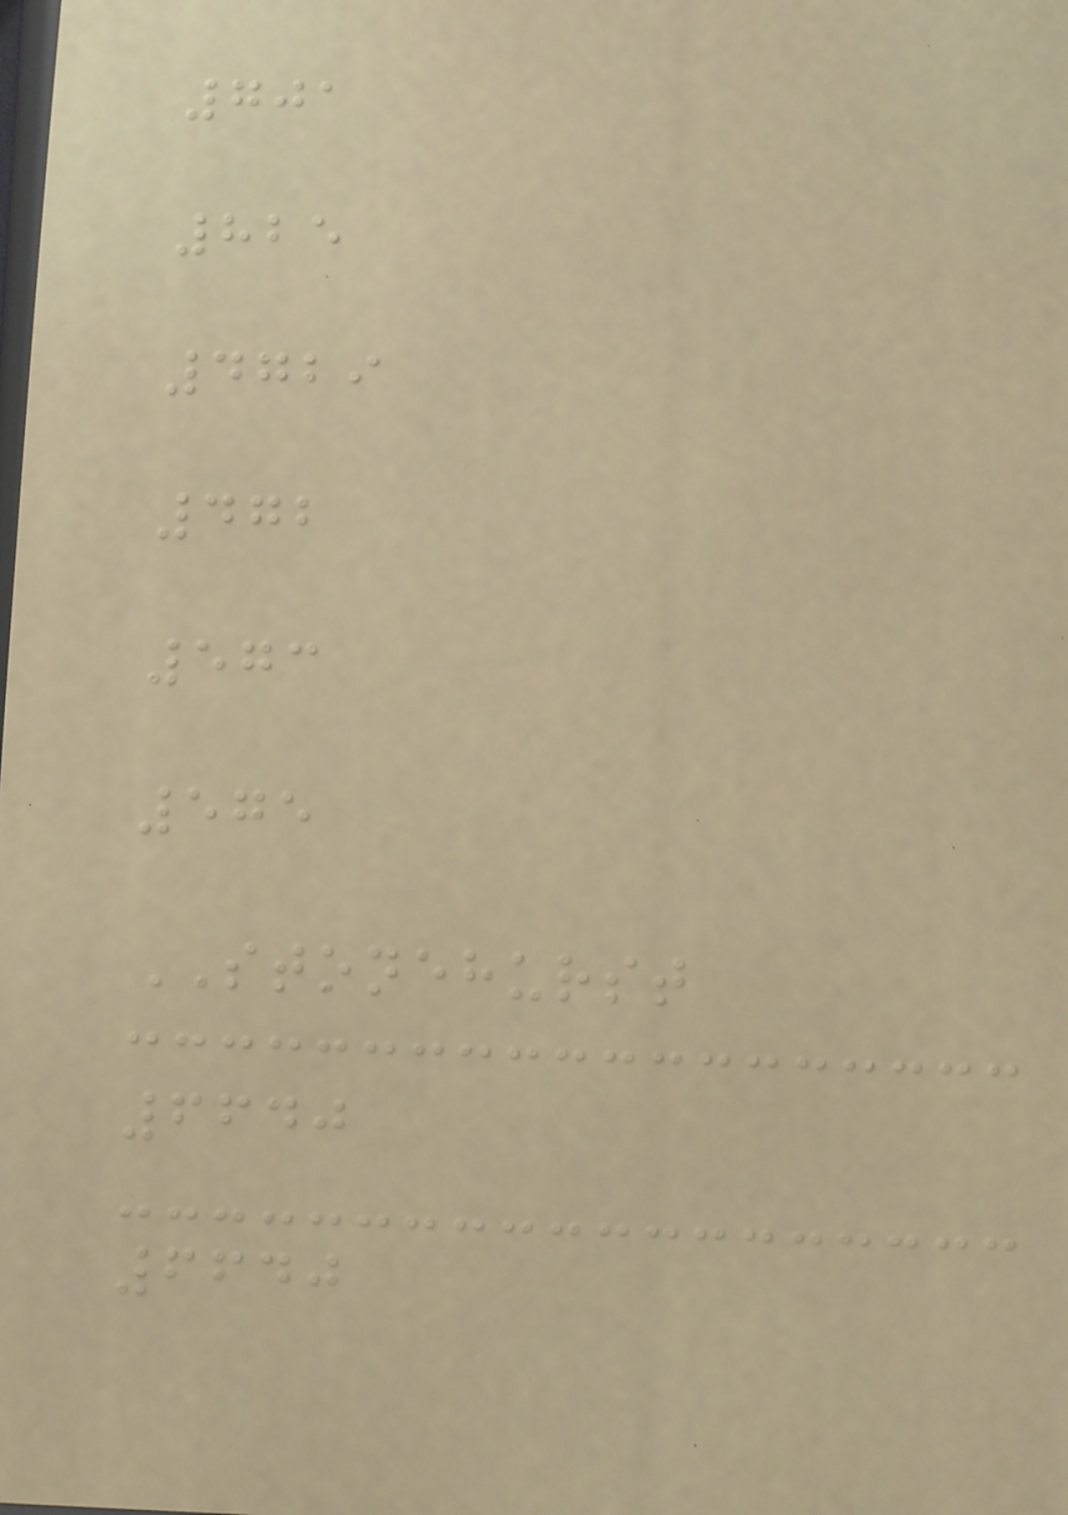701
825
4729
472
573
575
STONEHURST
6640
6640
